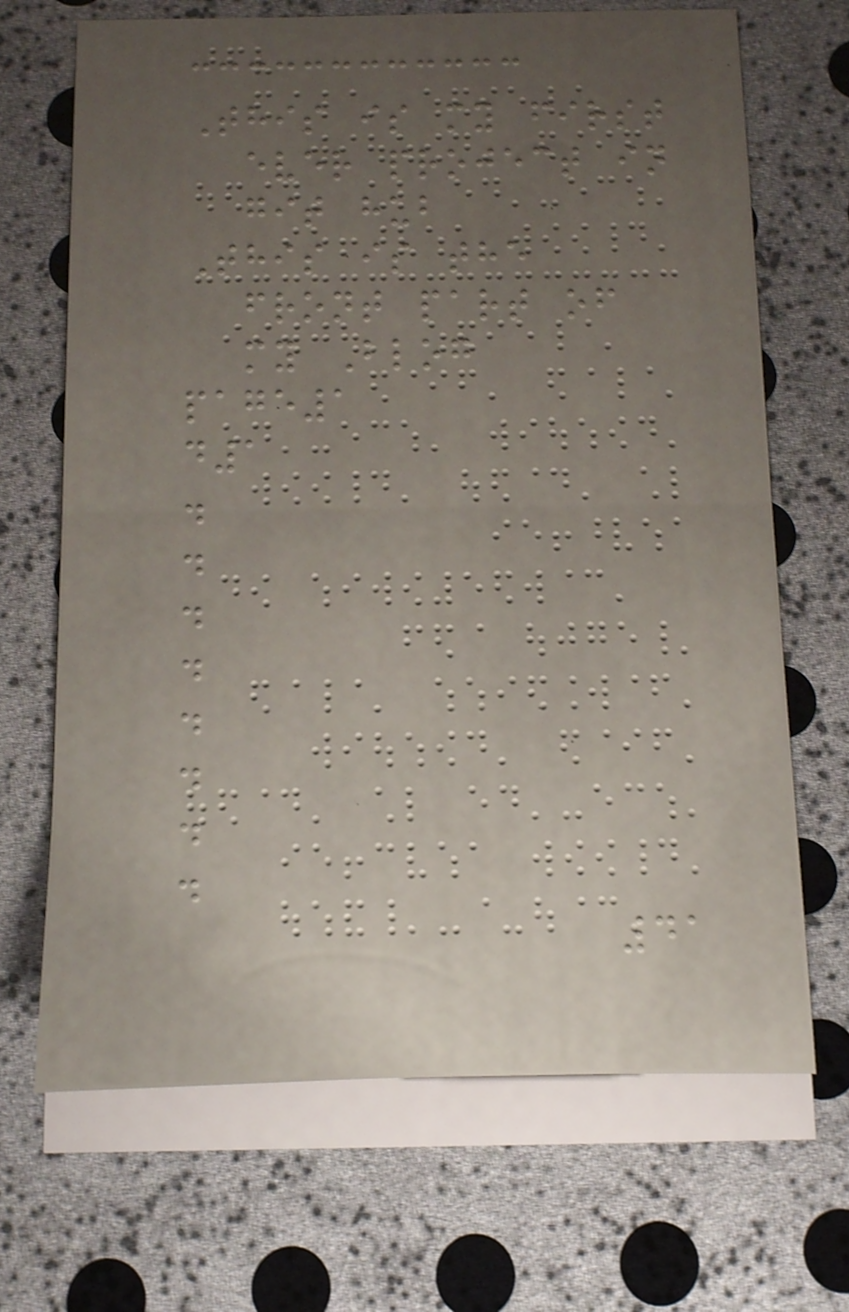This is my first
ever project in
git hub
This is the
front part of
my Blog
page1
d1
.
.
.
.
.
.
.
.
41
